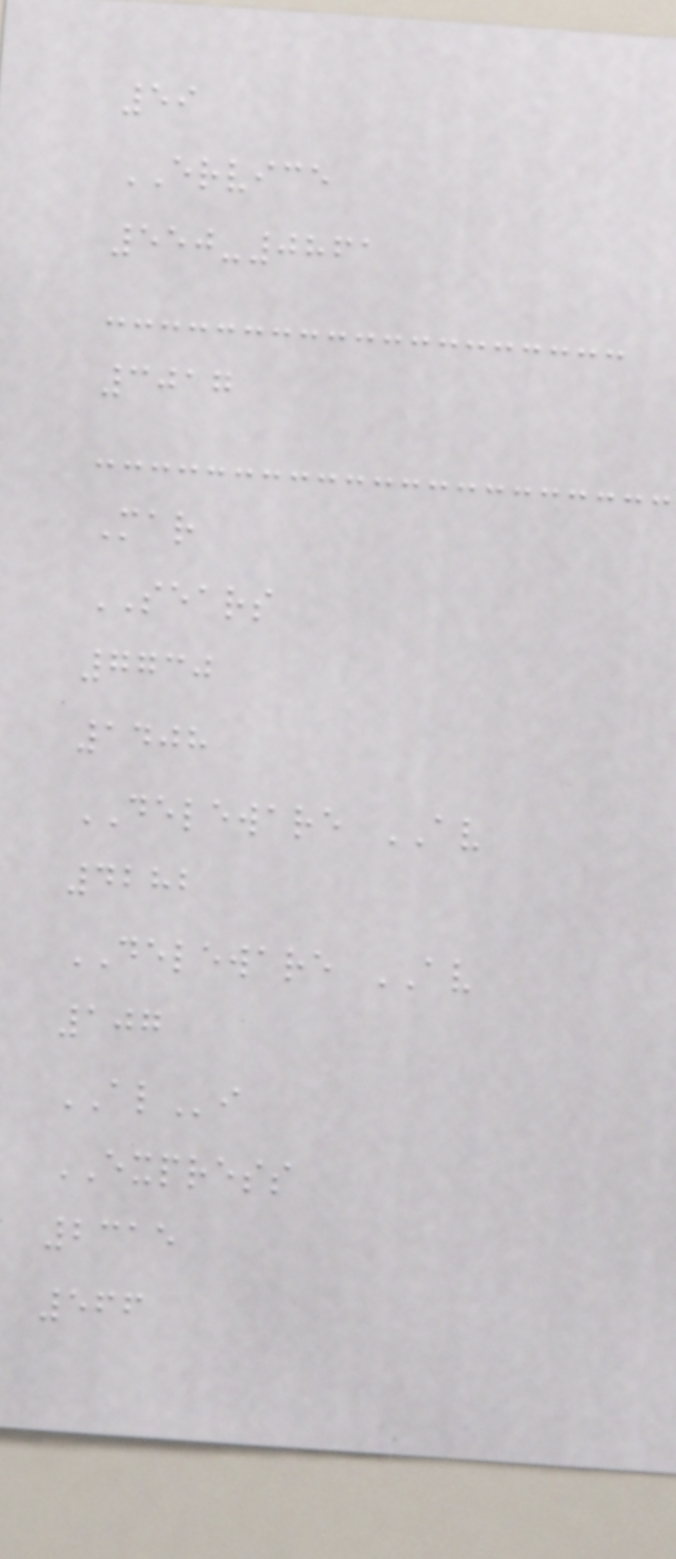59
ERVICE
550-0861
3017
Mar
SEARS
7730
1408
DELEWARE AV
4282
DELEWARE AV
107
ALi
EXPRESS
2315
566
